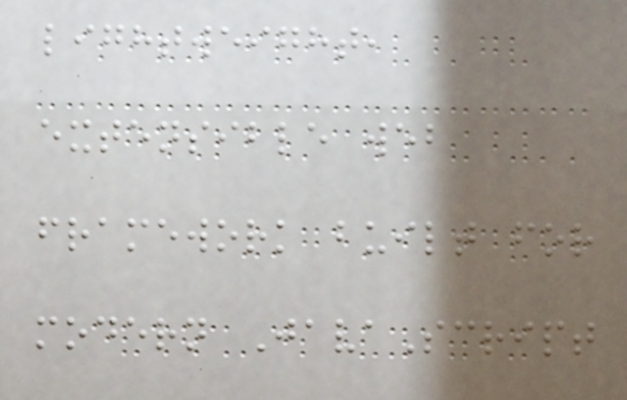lightweight,
extensible web
framework built for
modern JavaScript
